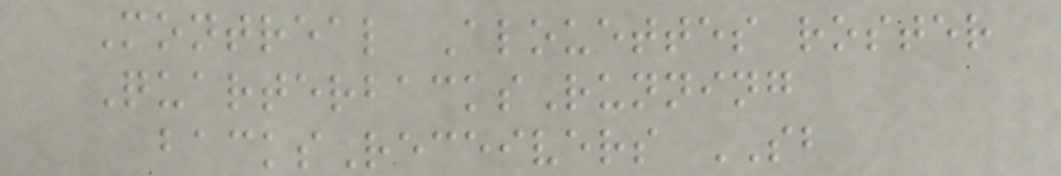Montreal Alouettes roster
QuarterbacksRunning
backsReceivers SB
